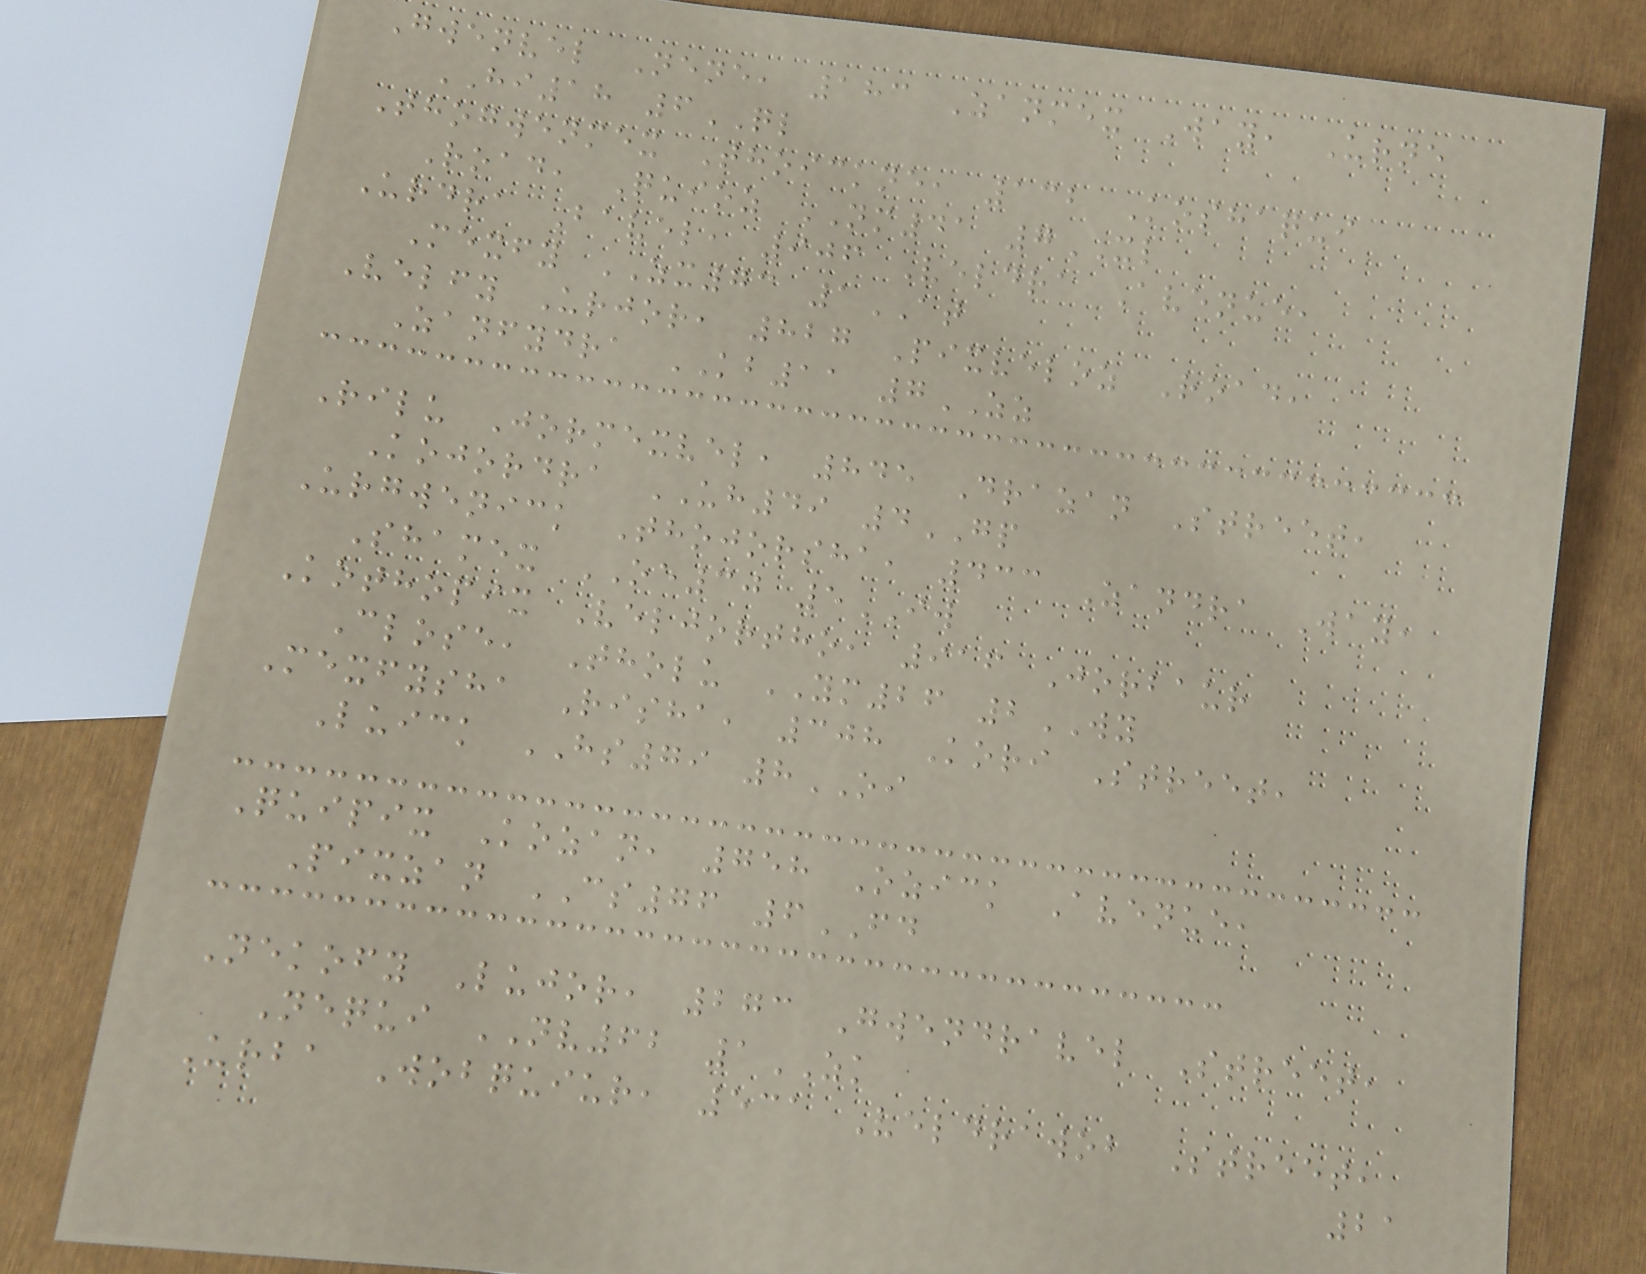Gwenvel Nene, 183 Zanmex Way, Urne
HI18 6QL
Thogwenmex Thoickne, 132 Koshaqui
Road, Quioz NM41 7XL
Urdra Bavel, 906 Veldra Avenue,
Mexfy ZX73 1AT
Velfy Urjor, 827 Pixveloz Road,
Zanfydra KB11 7ZZ
Rilu Jormexvel, 845 Drazan Street,
Kojordra UH49 4GP
Urgwenick Thojorsha, 433 Zandra Way,
Shamex OE30 5IW
Kothopix Veljortho, 916 Jorbaur
Close, Tholu YM26 2WY
Mexfysha Risha, 308 Kori Street,
Luick HS79 8OI
Quipix Kozan, 758 Ozick Avenue,
Pixzan CS76 6FD
Nekofy Lujor, 273 Gwendravel Street,
Nequi NV62 1ZK
Urba Wobquiur, 531 Veldrawob Street,
21
